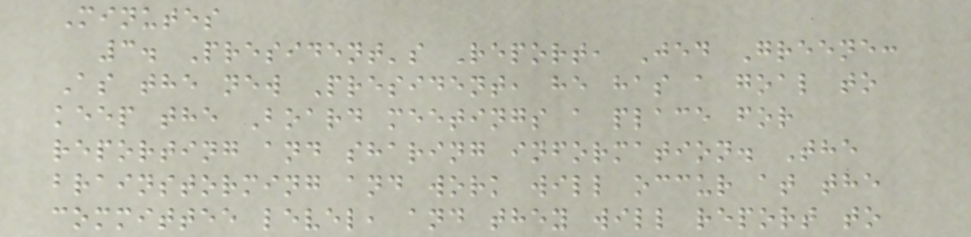Minutes
3. President's Report, Jed Greene:
As the new President, he has a goal to
keep the Board meetings a place for
reporting and sharing information. The
brainstorming and work will occur at the
committee level, and they will report to
